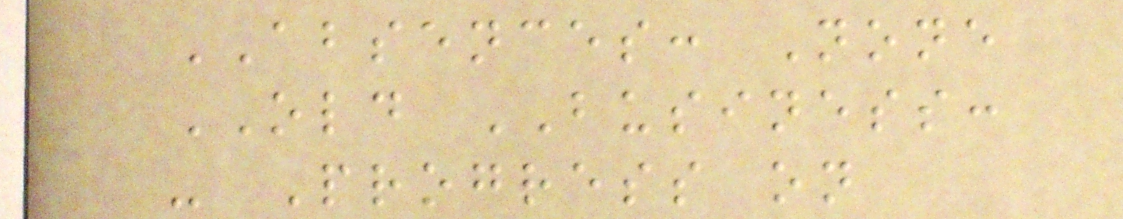ABSENCES: None
OLD BUSINESS:
- Progress on
